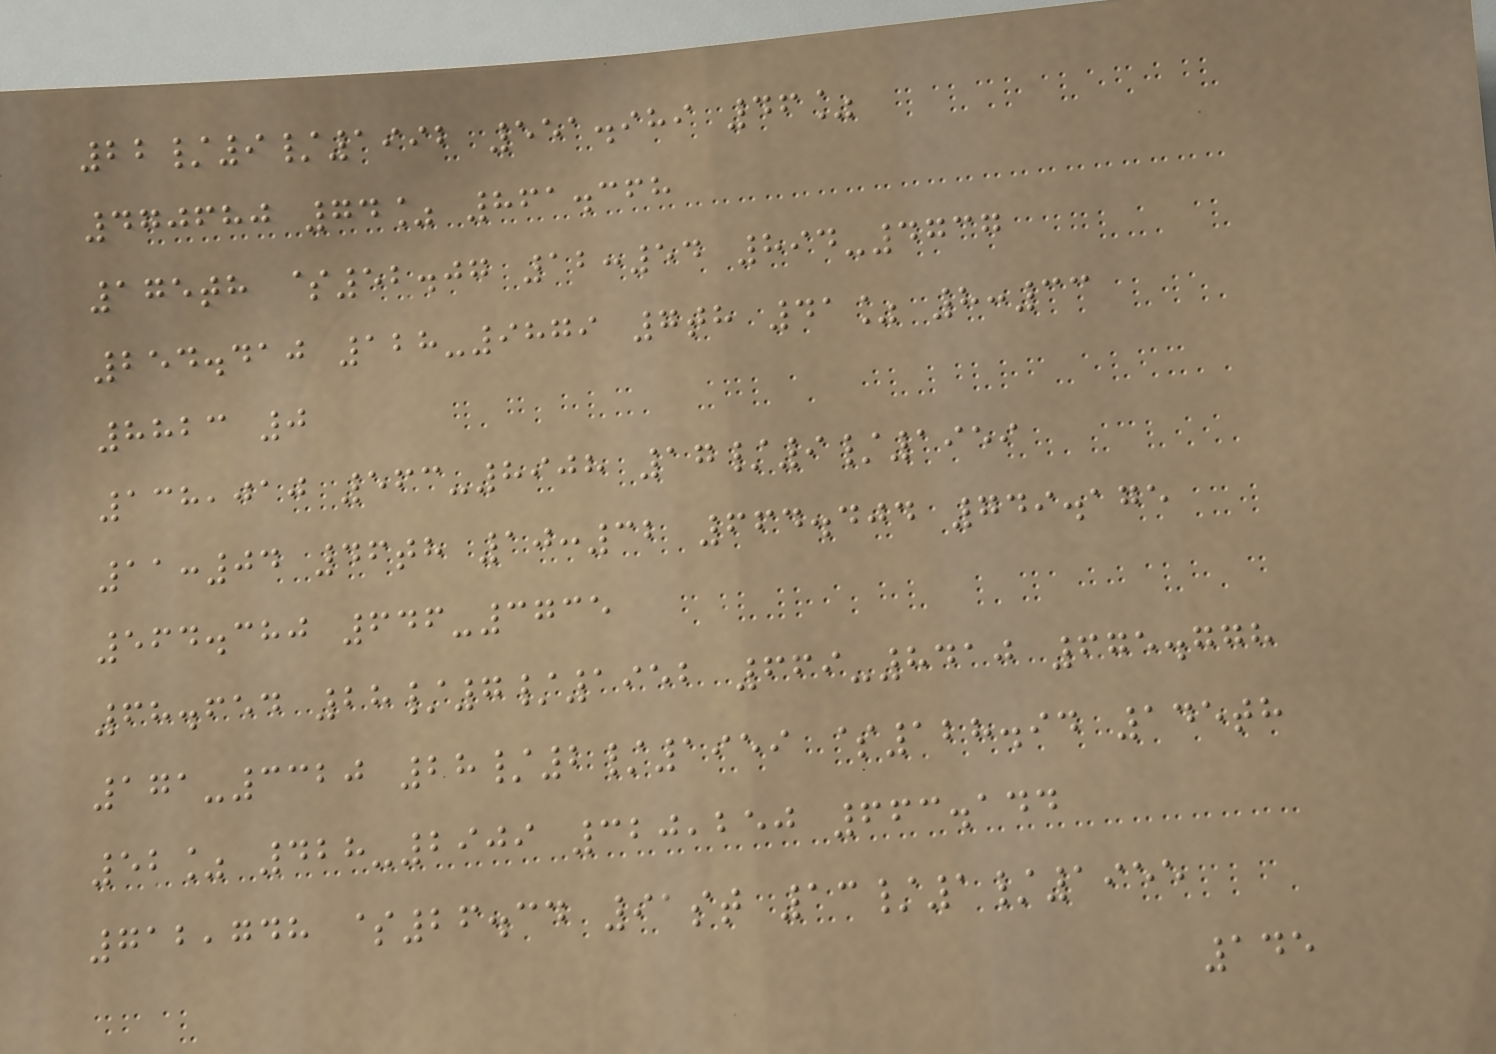22/9/1992 551.989 46%
470680 74% 861.368
175th $52.07 12:54 894-4737
254.410 128-9879 7th 41% 8:33
8823 0
138,010 563-8908 17/9/1959
11:04 46th 10:32 664.404 749.175
564.380 646-3735
68.654 28/7/1952 669-8410 675.778
171-3320 28/2/1959 $128.94 145th
52% 428-2909 320,250 663.144
712,748 $26.34 91st 13/1/1955
145
